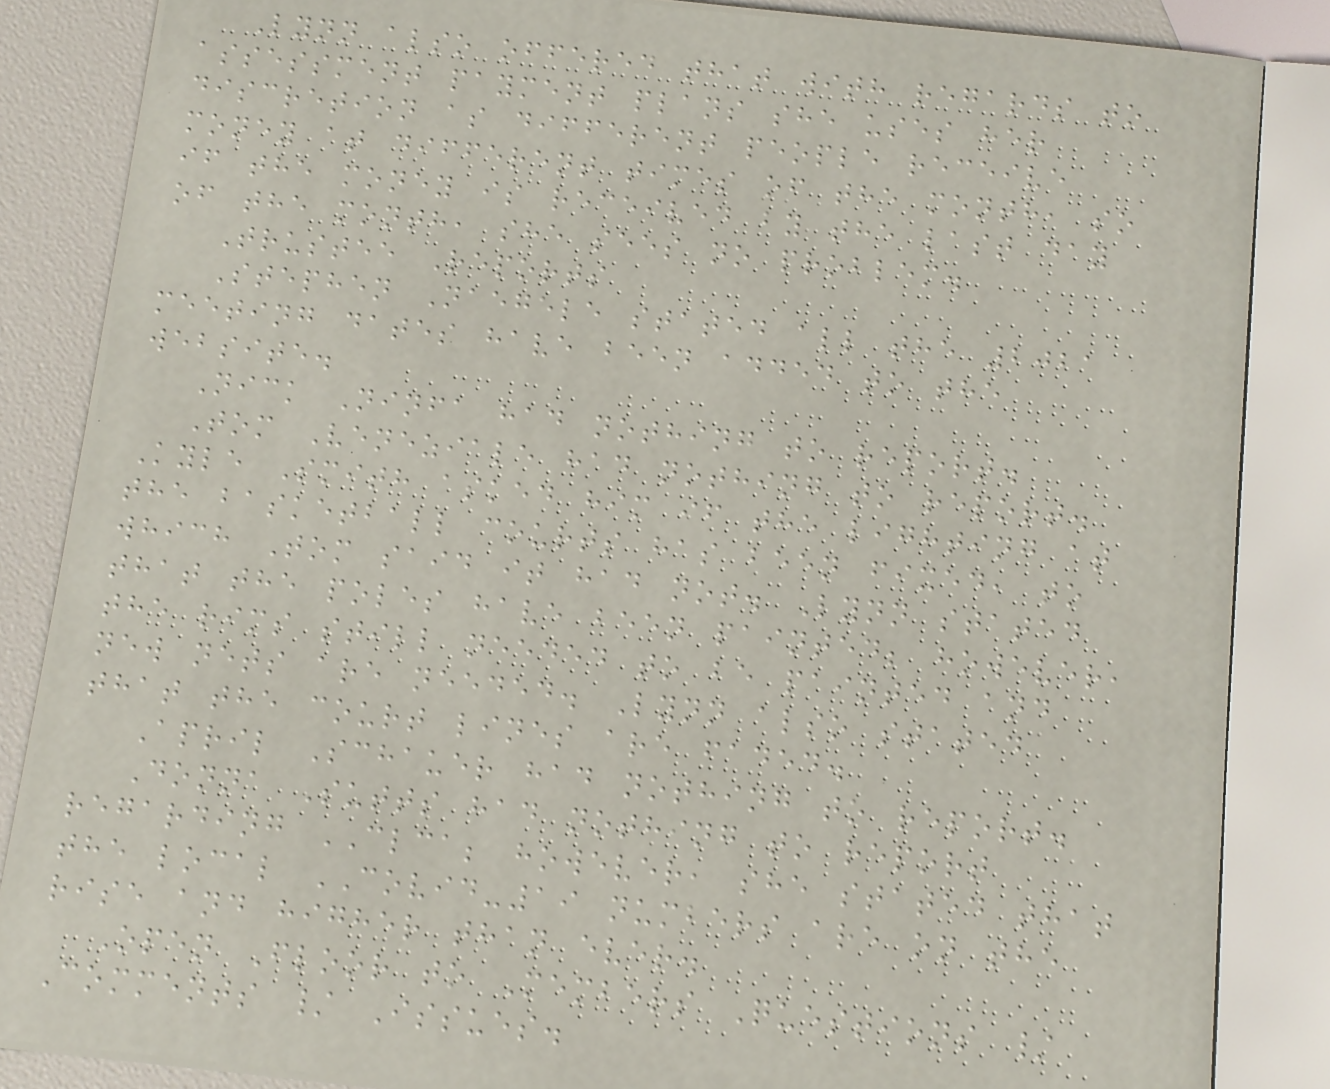Lynn also offered that with regards to
assessment payment plans she uses her
discretion as different people receive
money at different times of the month, so
if the money is received by the last day
of the month, she sees no problem.
Trustee Reports
Stephen Naegele stated all the 2021
meeting dates have been added to the
website.
Nick Ninfa had nothing to report.
Tom Veneziale had nothing to report.
Kyle Smith asked him if the lighting at
the basketball courts has been fixed, to
which Tom said it had not. Lynn stated
that the poles have been painted; however,
the rims still needed to be painted and
new nets are needed. Lynn also stated
that the court lines are faded.
April Schauer had nothing to report.
Donna Sutts had nothing to report
regarding CLCA; however, she stated that
the local COVID-19 numbers are on the
rise and higher than ever.
Open Floor to Members Questions /
Comments / Issues.
